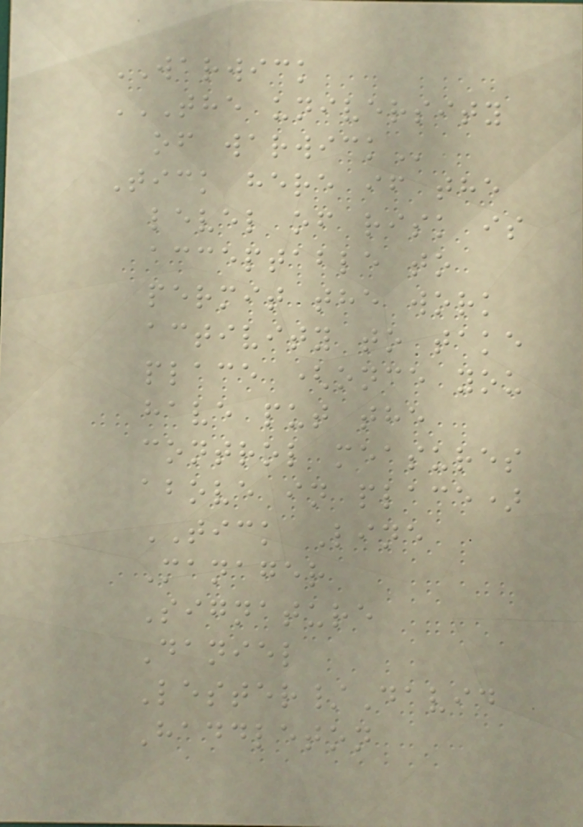WARWICK
THE UNIVERSITY
OF WARWICK
Tick here if the
level of risk is
acceptable to
permit the work
activity to take
place (once you
have put the
control measures
above in place)
TICK Line
Manager
Signature
Daniel
Lester/David
Haddleton
